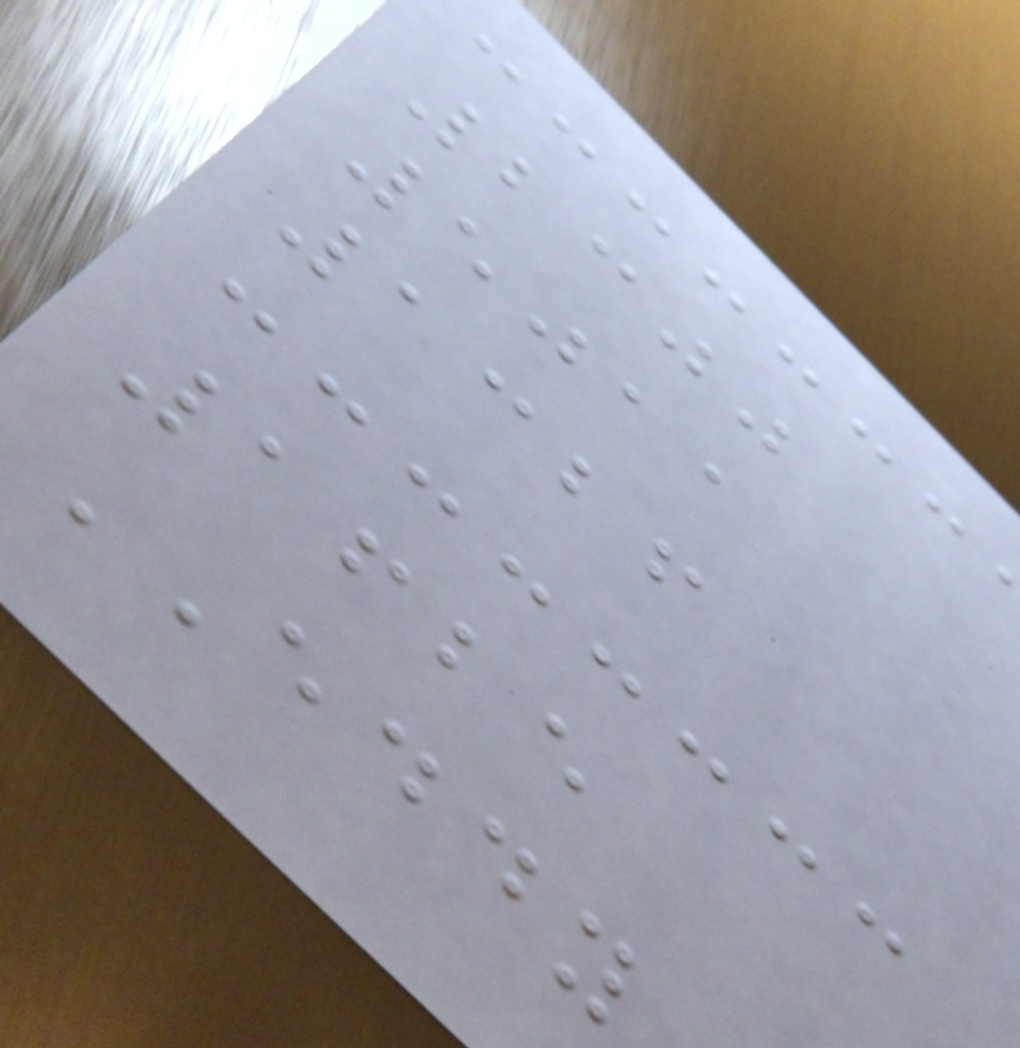2300
5011
1326
1625
EDDY
